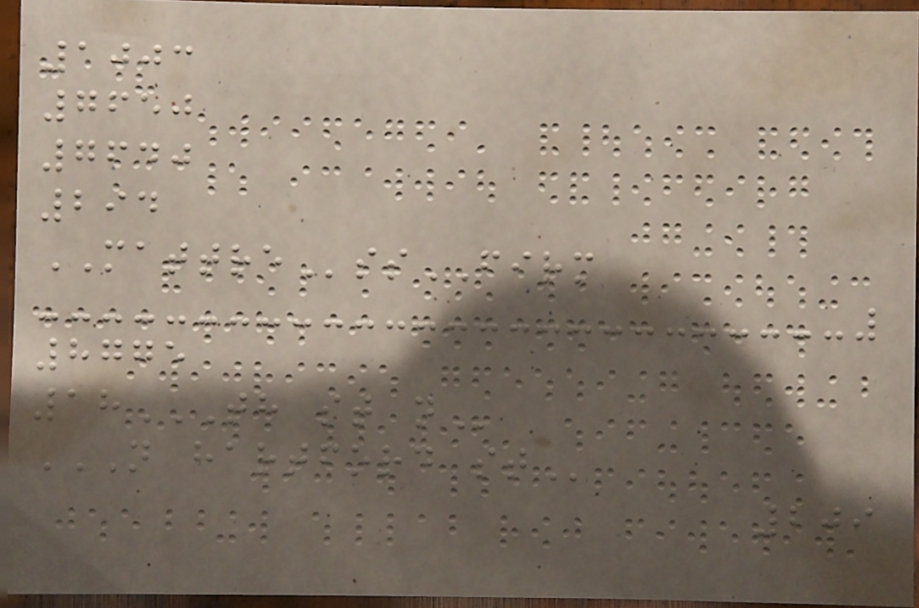1003
7650
7640
294
MATTREssFIRM
8775
18TH ST N
N HARTFORD ST
209
